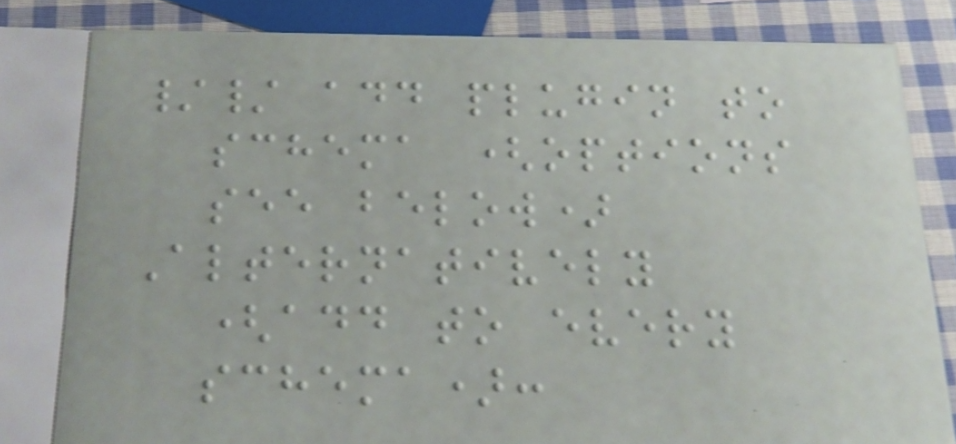// add plugin to
schema (options
see below)
Alternatively
(add to every
schema):
